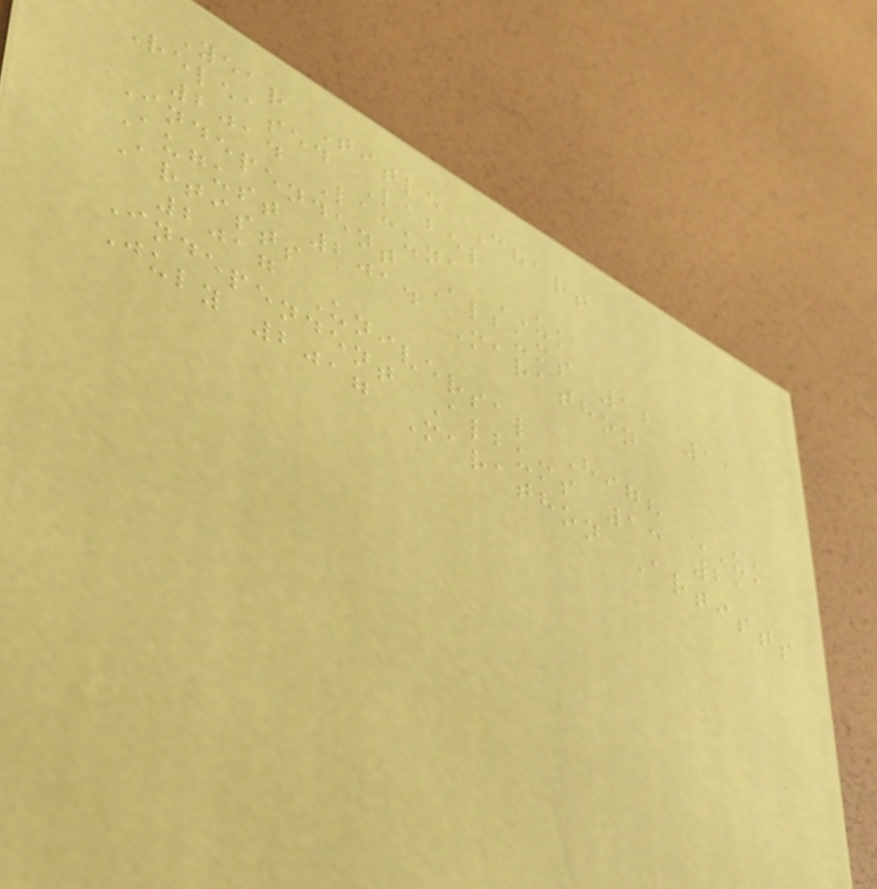Year Title Chart
Released Label
2014 Lacuna UK
Independent Albums 12 11
August 2014 Marathon
Artists
2017 Universal High UK
Independent Albums 13 21
July 2017 Marathon Artists
